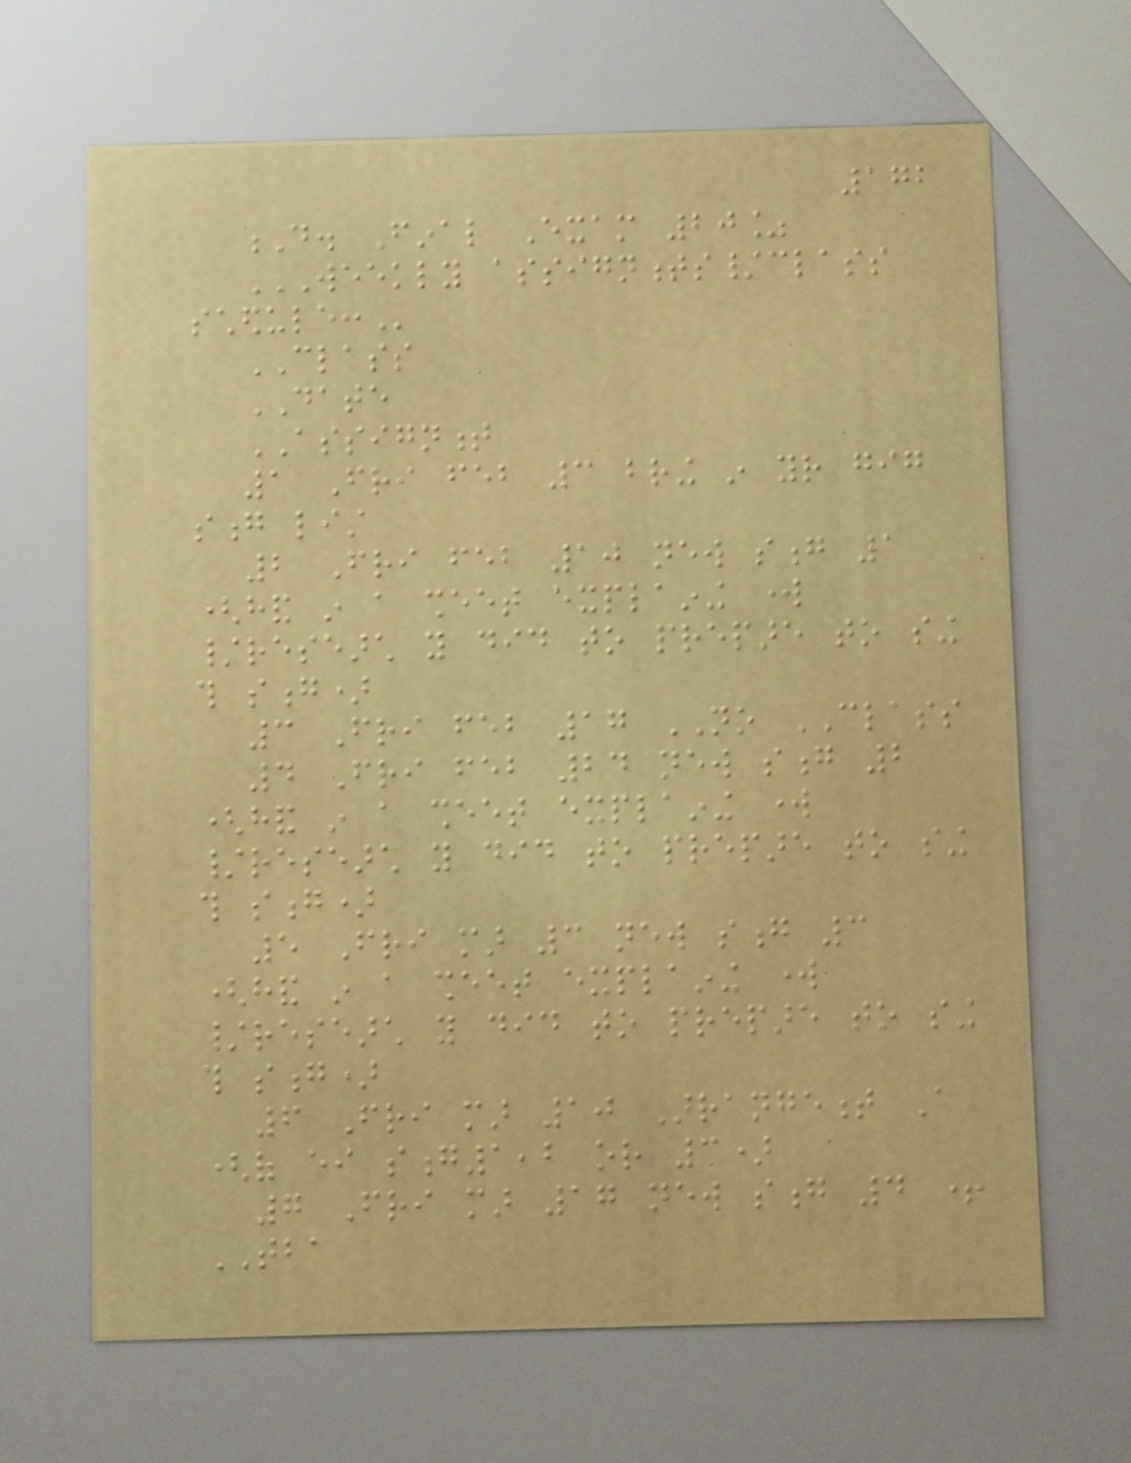172
D. Final Exam 20%
WEEKLY ASSIGNMENTS/CLASS
SCHEDULE:
CLASS
DATE
ASSIGNMENT
1 Fri feb 3 bring in your gig
song list
2 Fri feb 10 new song 1
(hand in a sheet explaining work
/research you did to prepare to sing
this song)
3 Fri feb 17 NO CLASS
4 Fri feb 24 new song 2
(hand in a sheet explaining work
/research you did to prepare to sing
this song)
5 Fri mar 3 new song 3
(hand in a sheet explaining work
/research you did to prepare to sing
this song)
6 Fri mar 10 Arrangement A
(of either song1,2 or 3)
7 Fri mar 17 new song 4 +
TBA
